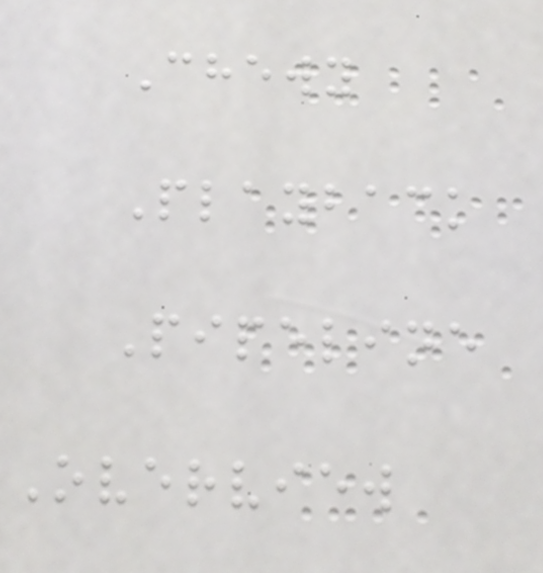Chewy
Playback
Pipeline
Overview
